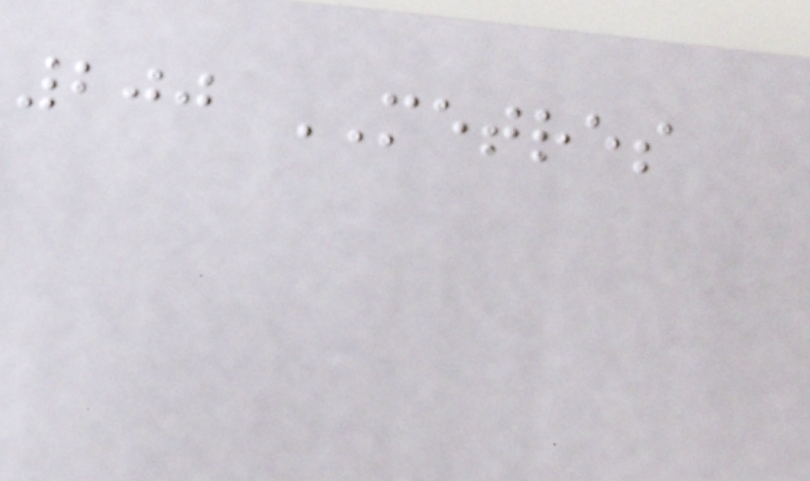200 METRES
